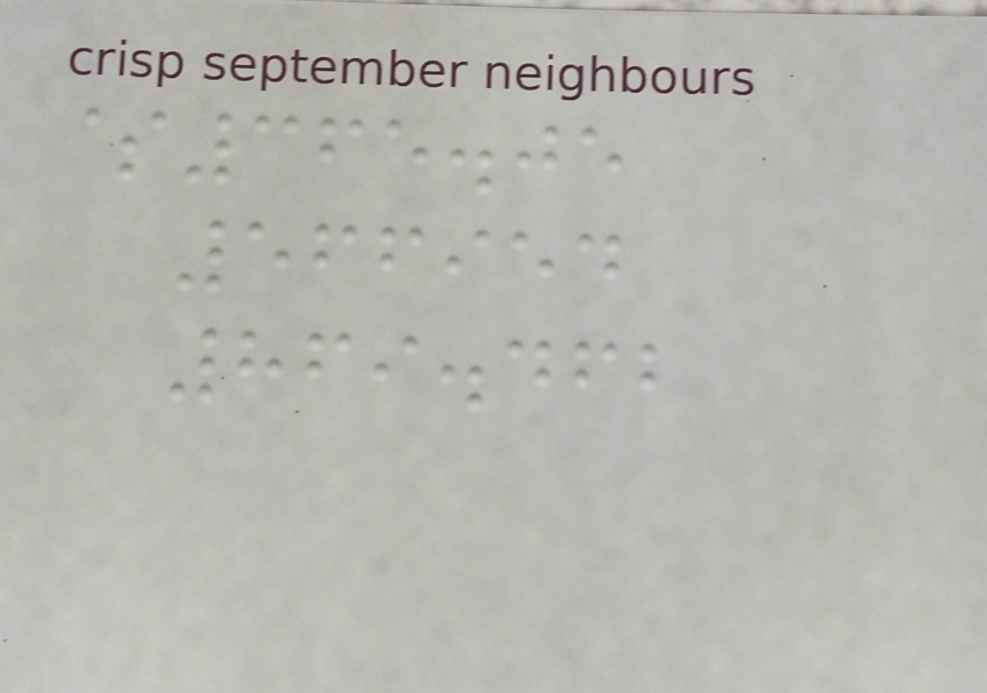$365.05
566954
869.462
